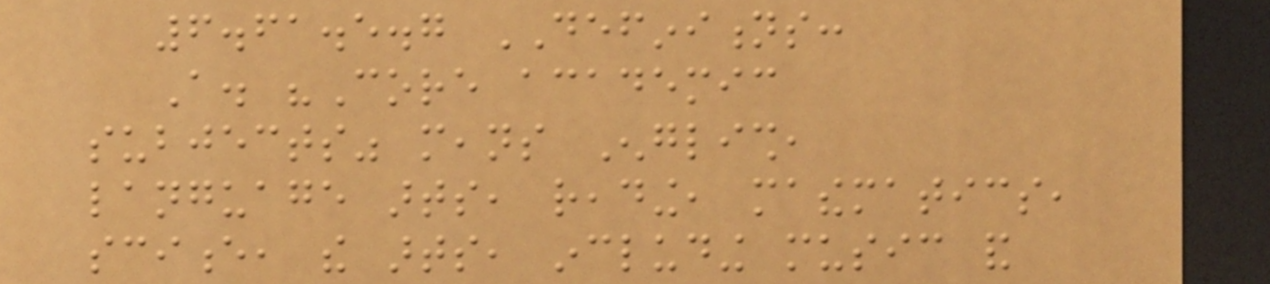6.61.5.7 DEFINITIONS:
A. "Core academic
subjects" means English,
language arts, reading, mathematics,
science, the arts, including music and
